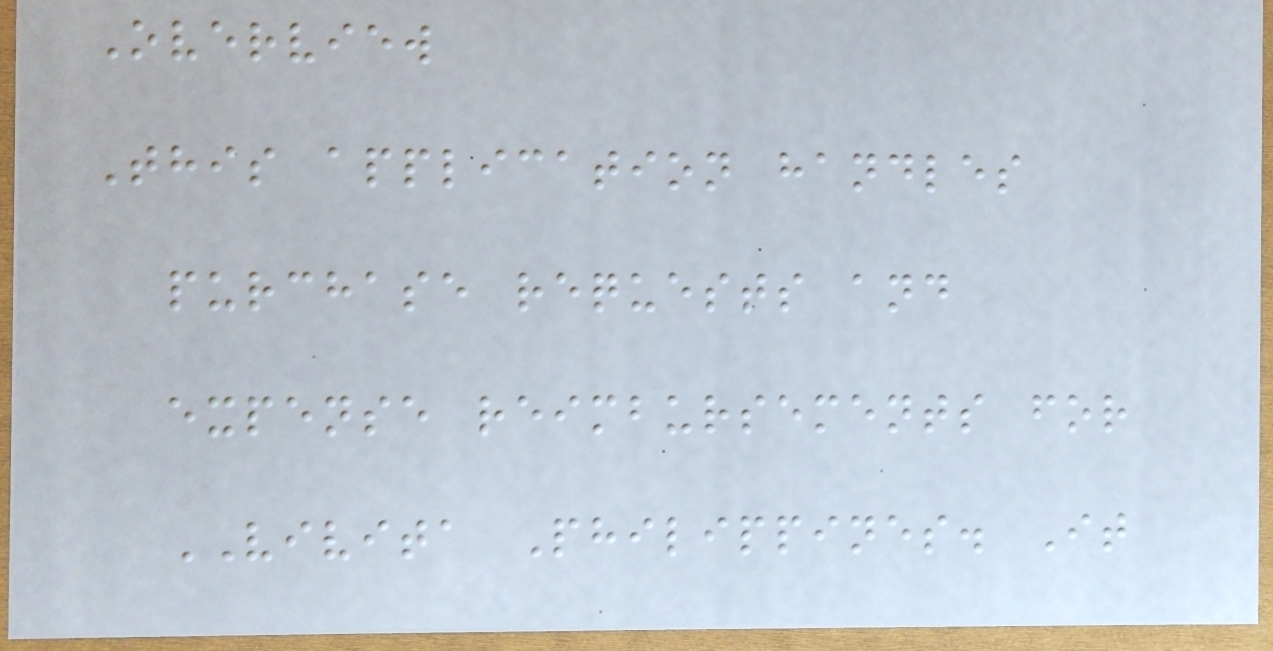Overview
This application handles
purchase requests and
expense reimbursements for
VIVITA Philippines. It
